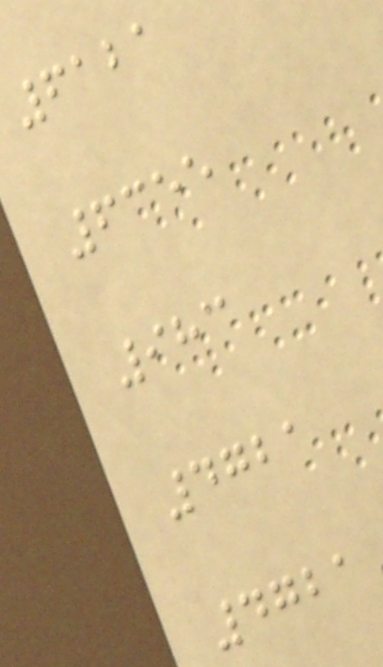6121
6355
983
4721
4721
